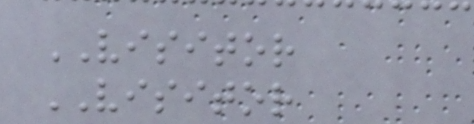VISITOR
VISITOR
